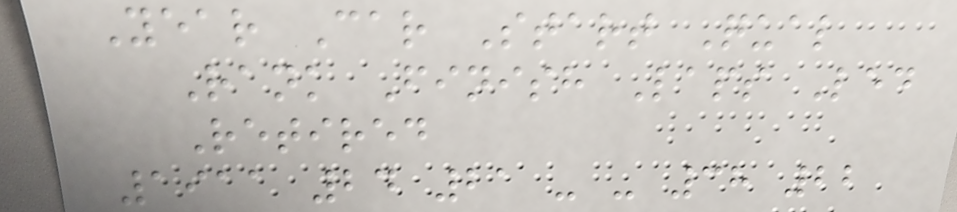Year Car Start Qual
Rank Finish Laps Led
Retired
1911 24 21 - - 38 22
